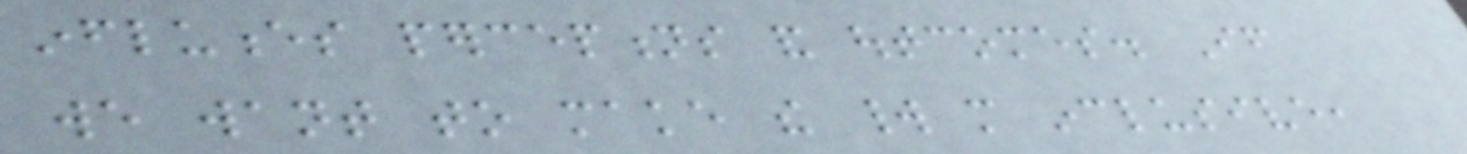influences perceptions and outcomes. If
we want to make the world more inclusive,
